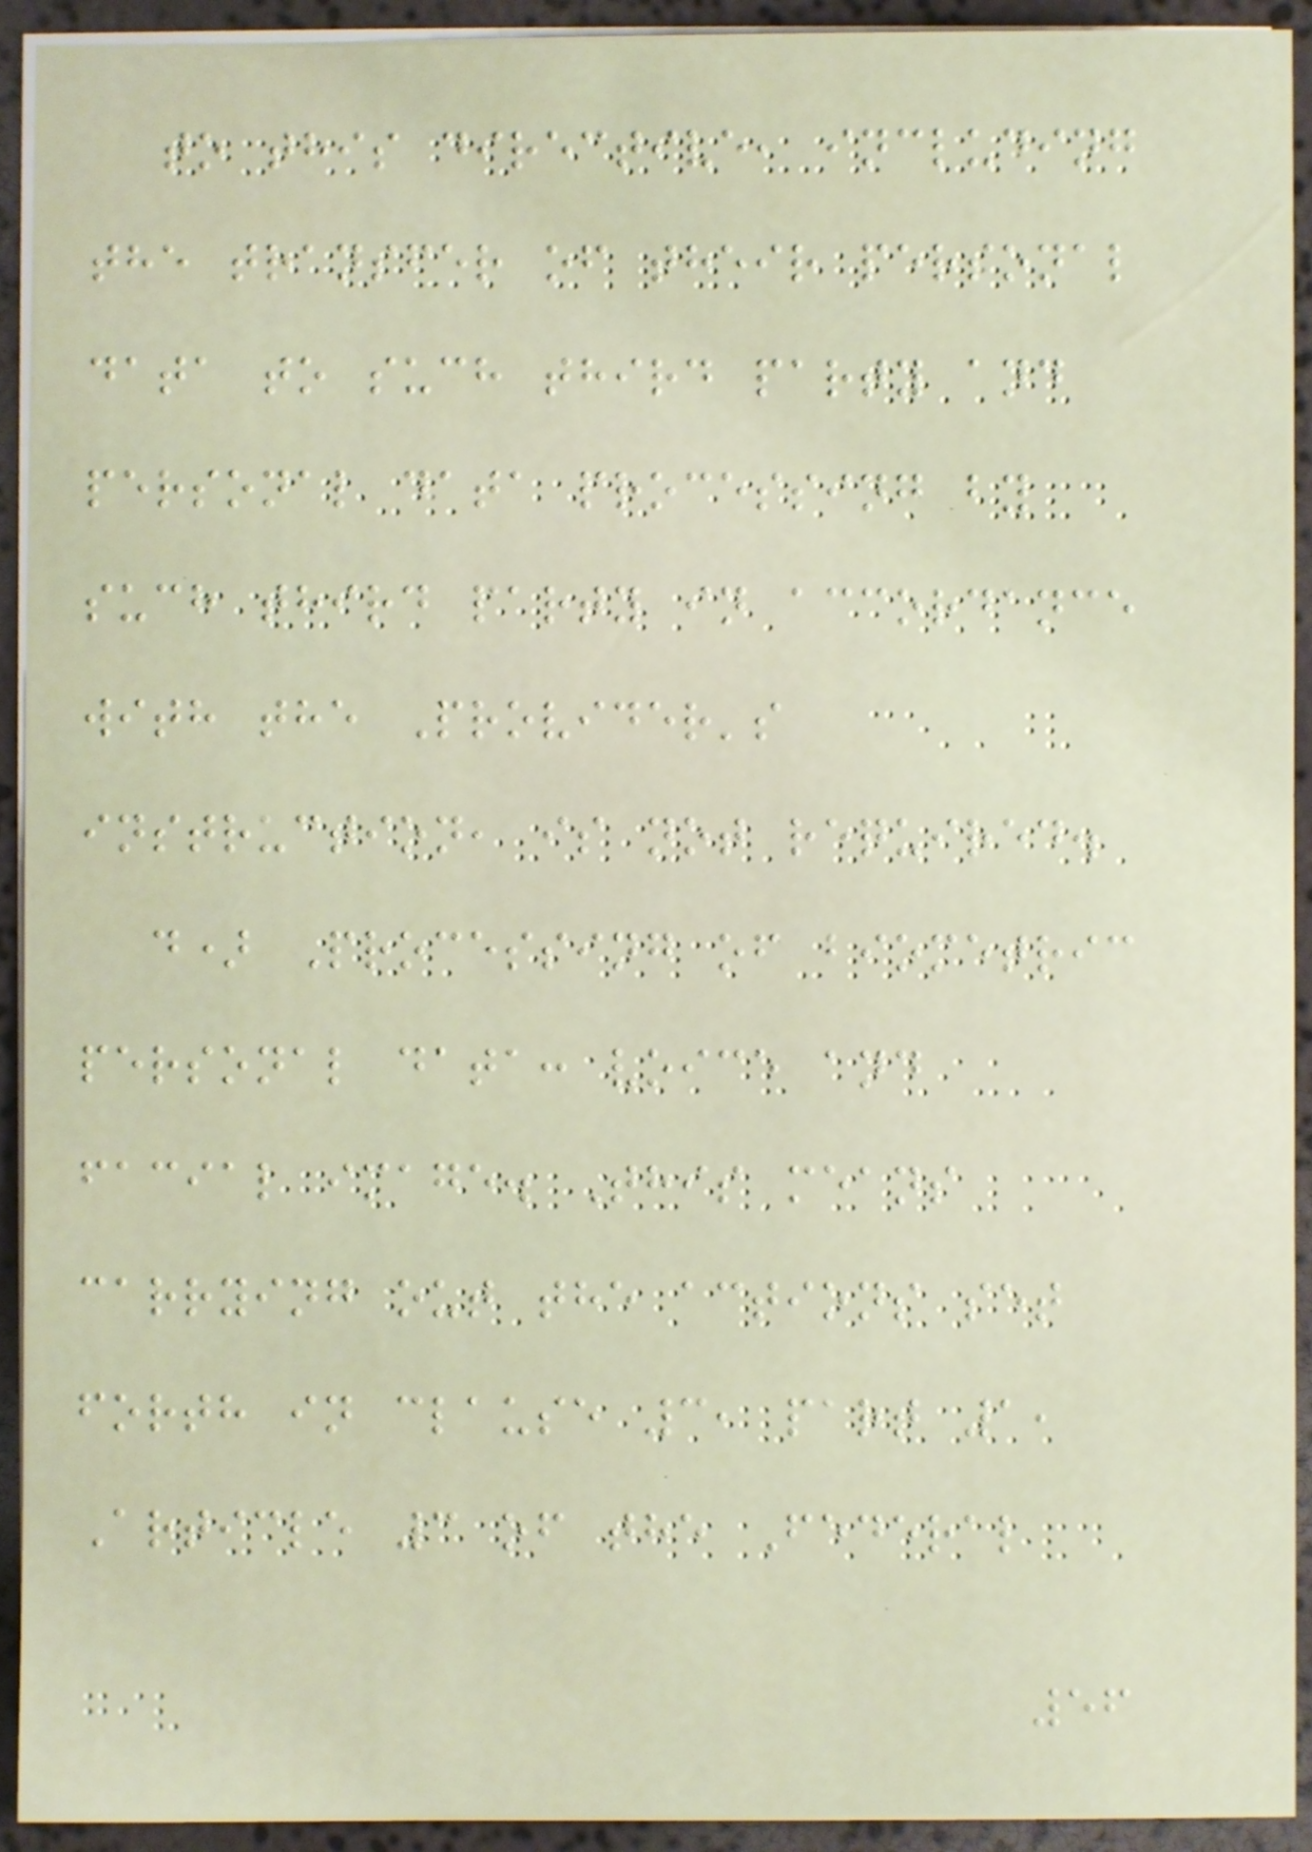to this directive, including
the transfer of their personal
data to such third party and
personal data processing by
such third party in accordance
with the Provider's
instruction, is not required.
d) Processing of biometric
personal data: voice and
facial image. This means
carrying out the actions set
forth in clause 3, part 1,
Article 3 of the Federal
56
